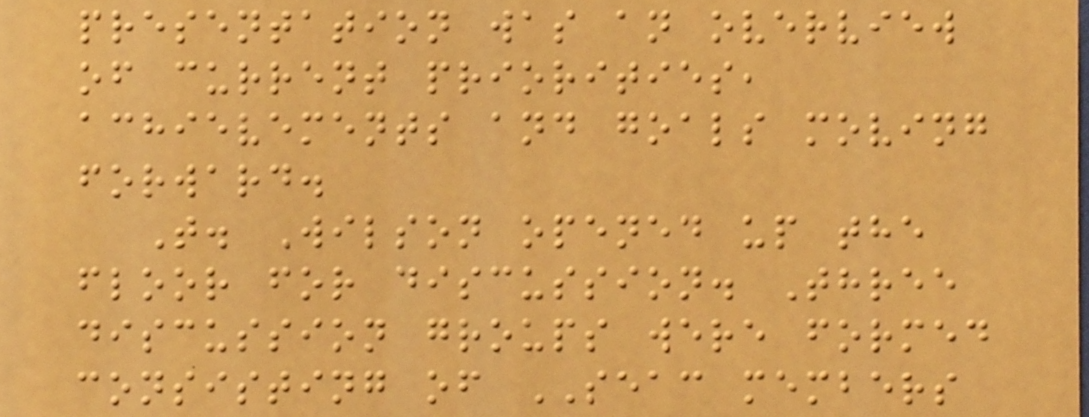presentation was an overview
of current priorities,
achievements and goals moving
forward.
T. Wilson opened up the
floor for discussion. Three
discussion groups were formed
consisting of SEAC members
